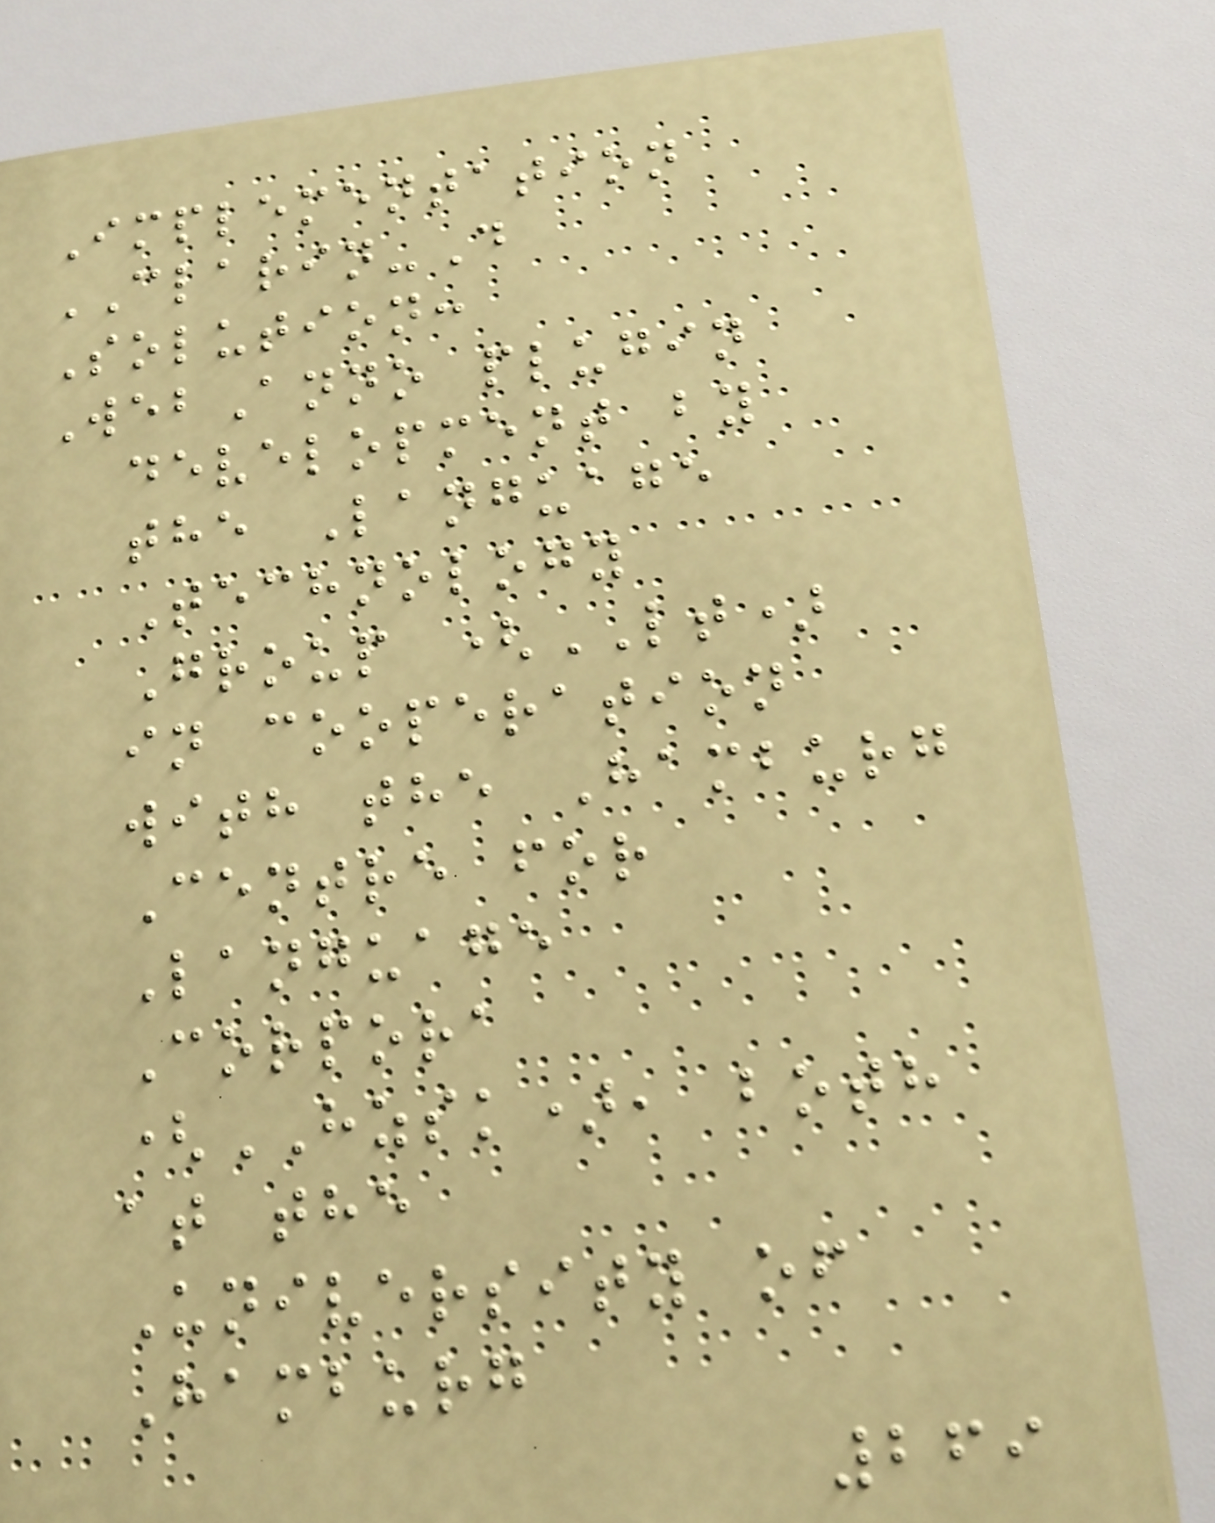Implementation
CLARIN-D
Solution:
WebAnno plugin
development by
the Language
Technology
Group (LT)
in cooperation
with the Hamburg
Centre for
Language
Corpora
(HZSK), both
at the
University of
Hamburg
269
